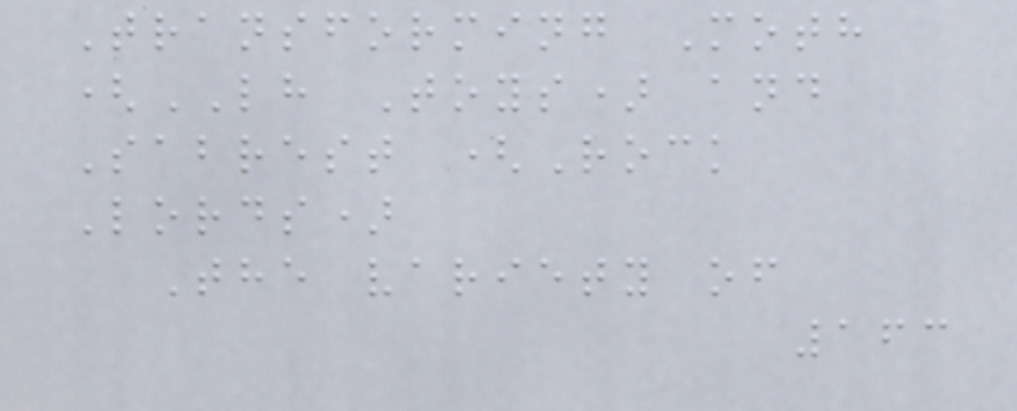Transforming Moth
(LH Toys) and
Sabrest (Rock
Lords)
The variety of
163
